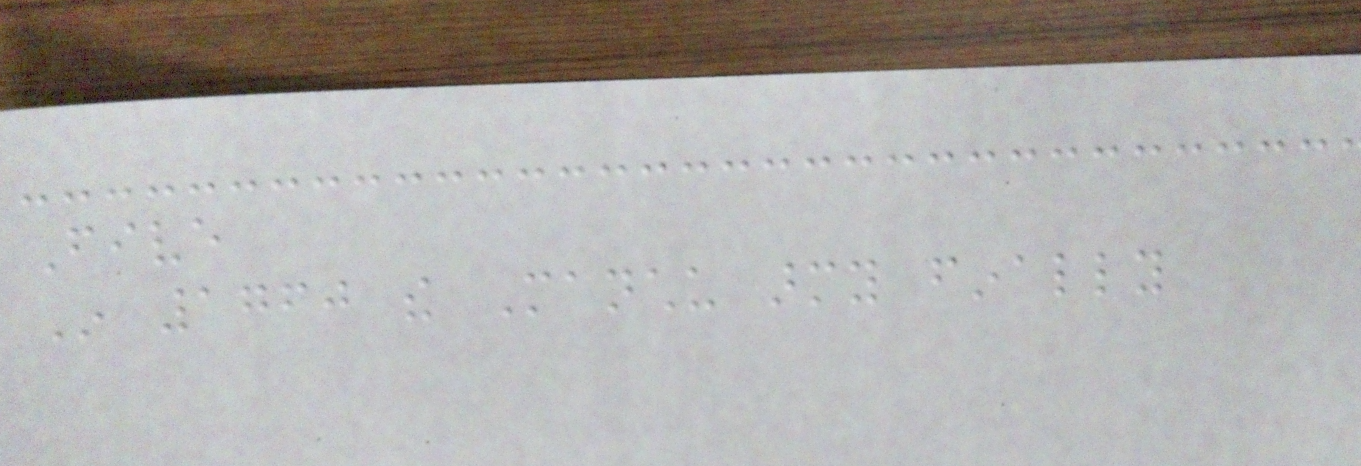Five
In 1760 the Manchu army finally
